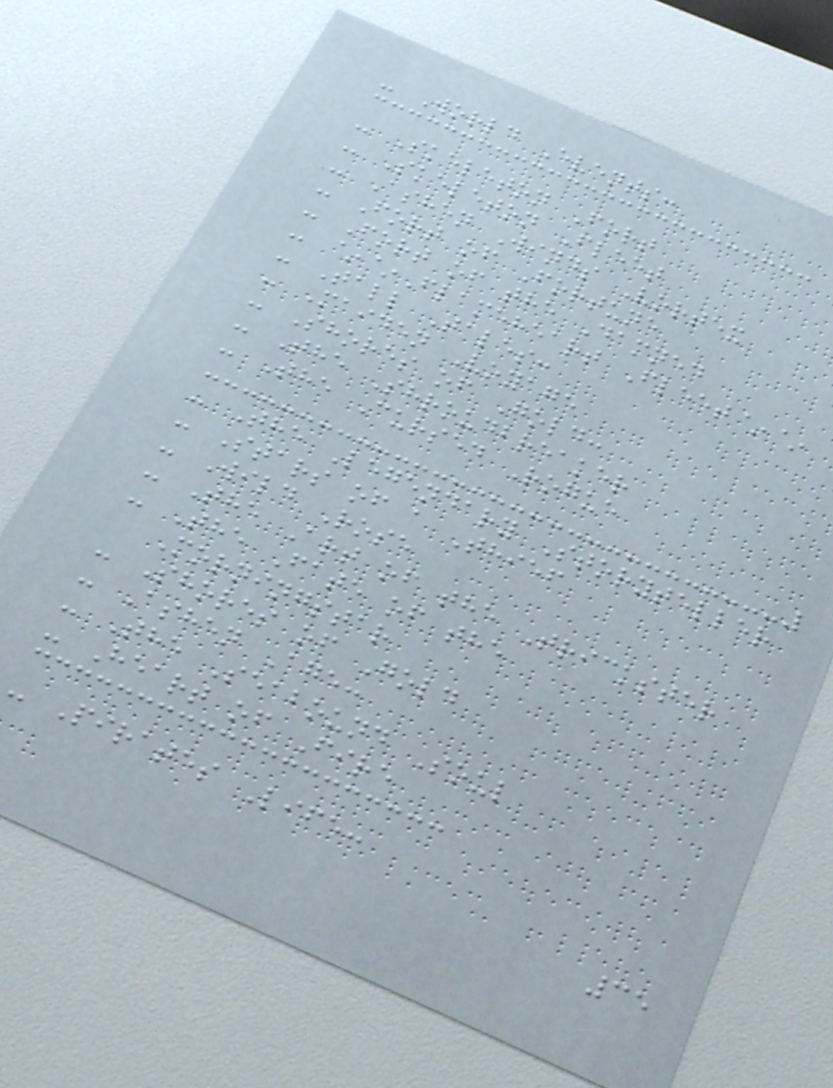- World Events:
- Skeleton Fort
- Skeleton Fleet
- Ashen Winds Vortex
- Fort of Fortune
- Fort of the Damned
- ~~Flameheart Fleet~~
- Tall Tales:
- Maiden Voyage
- Shores of Gold:
- The Shroudbreaker
- The Cursed Rogue
- The Legendary Storyteller
- Stars of a Thief
- Wild Rose
- The Art of the Trickster
- The Fate of the
Morningstar
- Shores of Gold
- Ashen Age:
- The Seabound Soul
- Heart of Fire
- Pirates Life:
35
